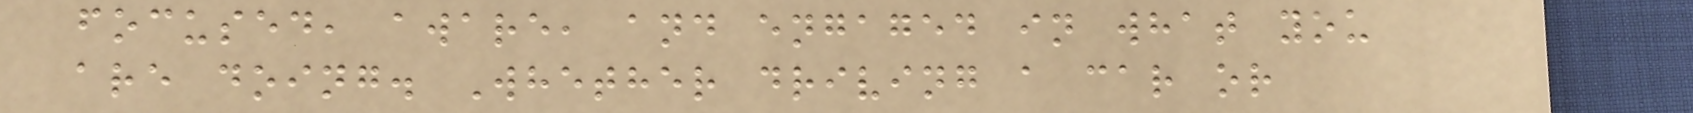focused, aware, and engaged in what you
are doing. Whether driving a car or
